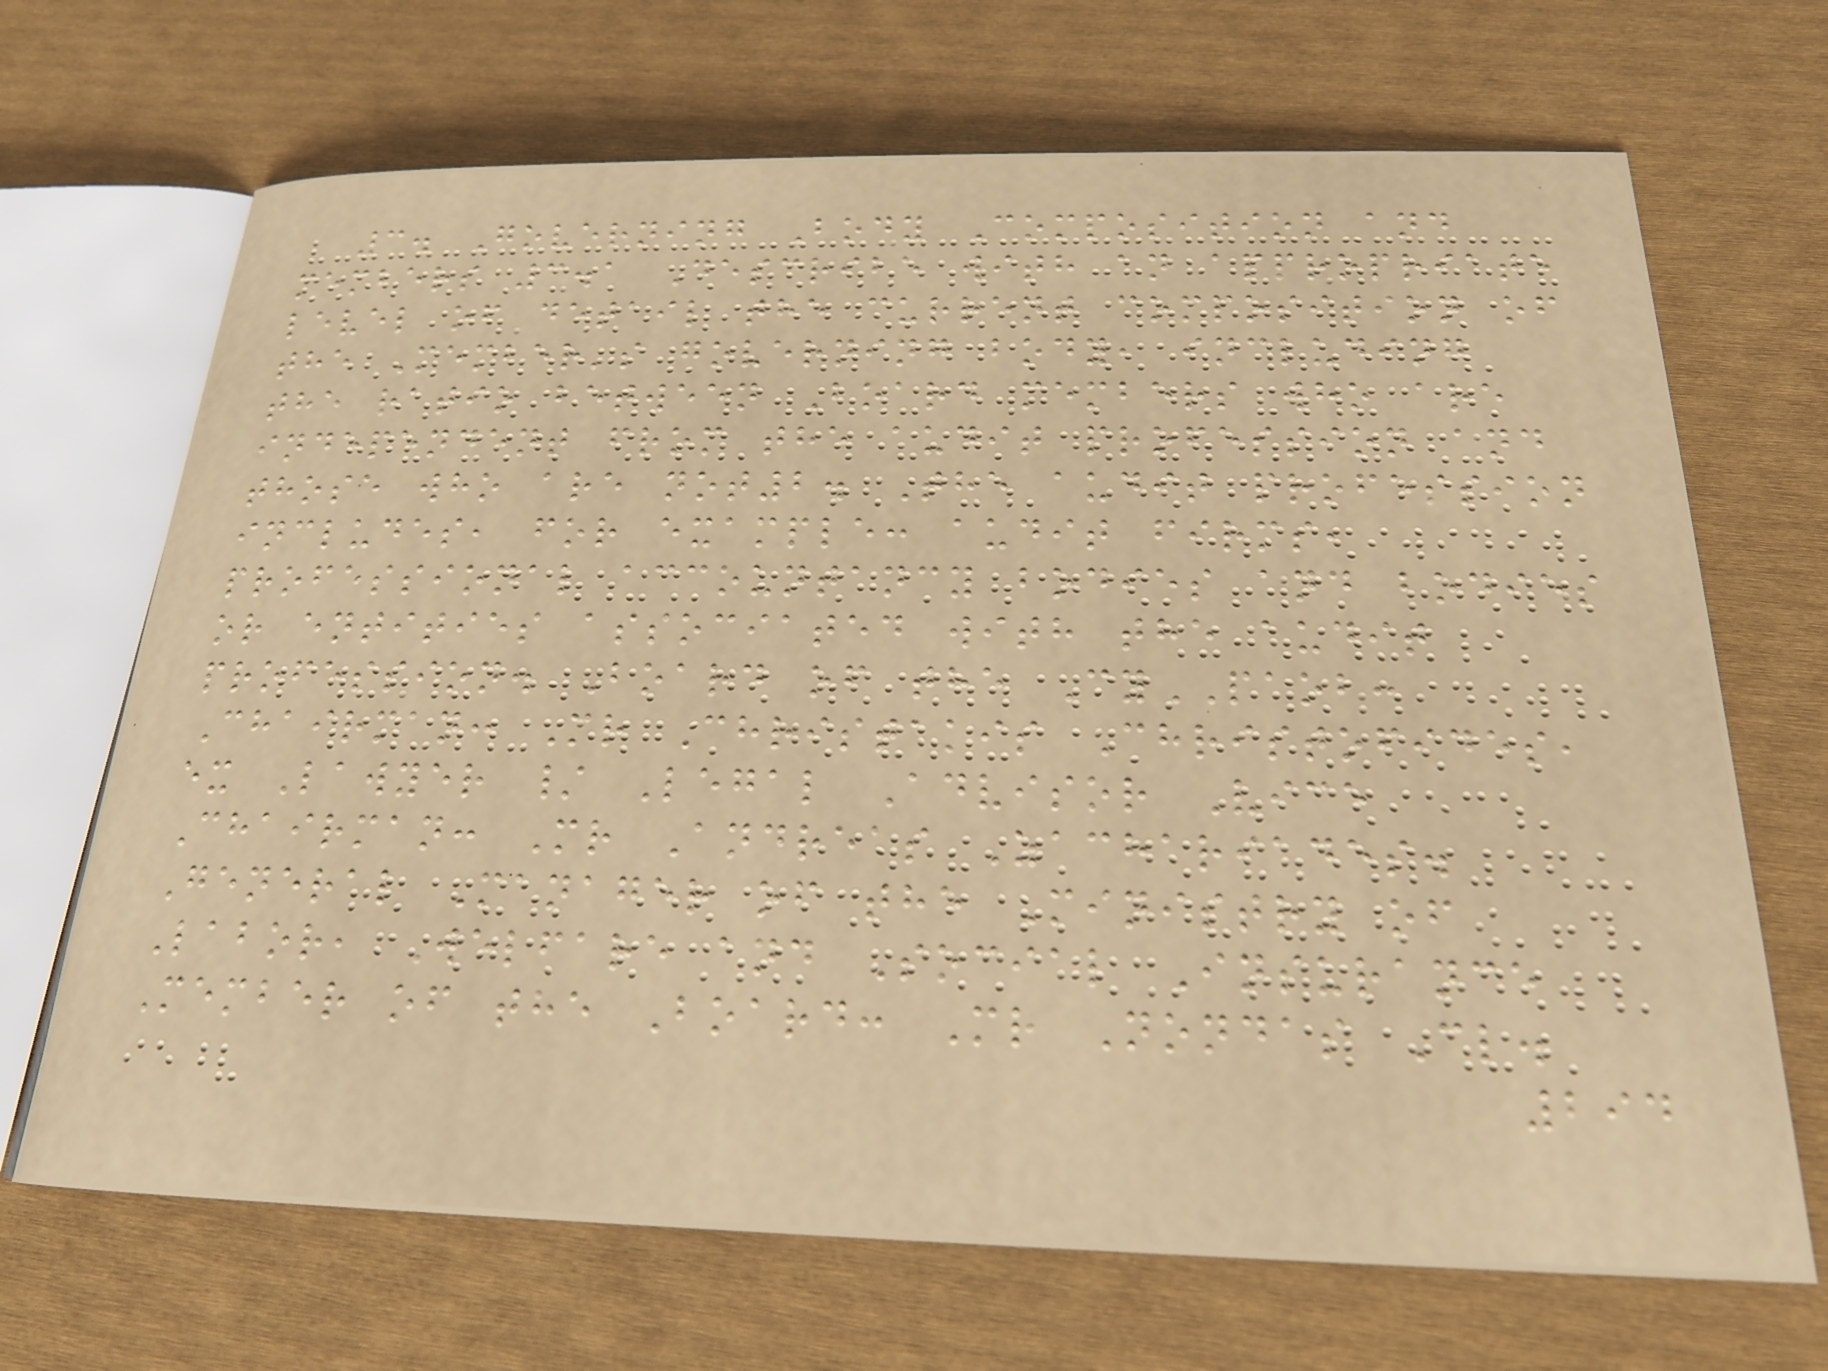3. Governing Body Composition and
members 3.1 Describe with an appropriate
level of detail the current composition of
the Member's governing body, including
the ratio between Board members who are
independent from the audit profession and
those who are not2. The audit profession
includes, for example: audit firms,
professional accountancy bodies and bodies
or entities associated with the audit
profession. Board of the CyPAOB:
Chairman: Mr Christakis Christofides,
ex Lawyer / Legal Advisor Vice
Chairman: Mr Andreas Zachariades.
General Manager of the Ministry of
Labor, Welfare and Social Insurance
Member of the Board: Mr Nondas Cl.
294
